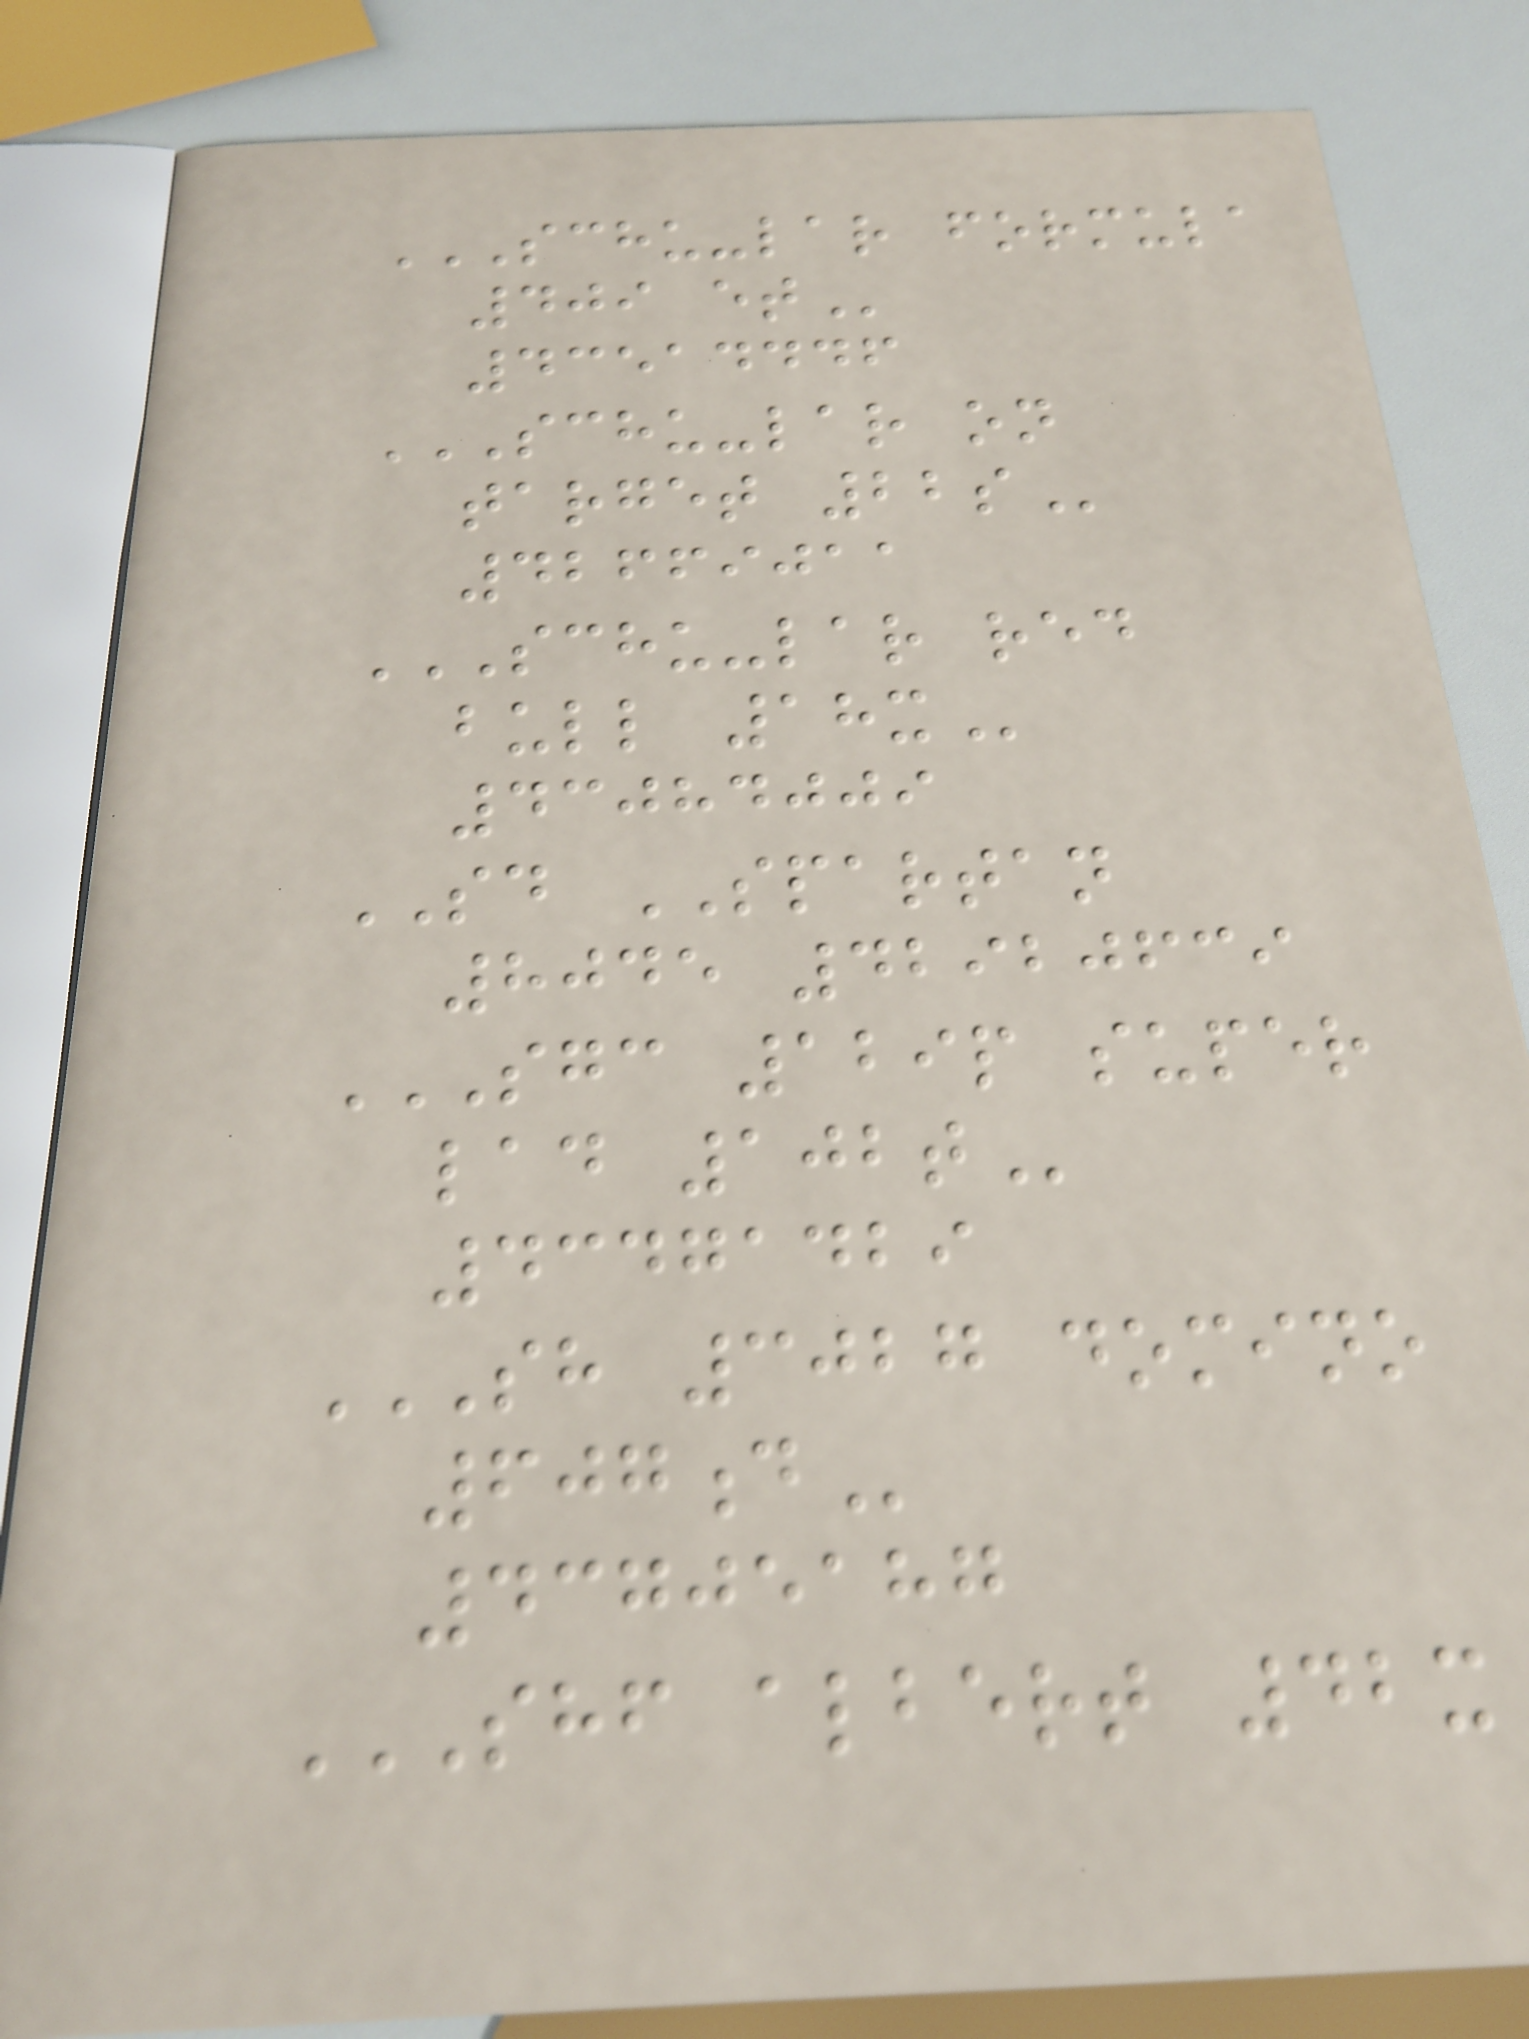SCHU-LAR FORMULA
409 ET
43514446
SCHU-LAR ON
TARGET 22S
42669011
SCHU-LAR RED
BULL 18X
43084009
SD SPARTAN
8045 42920639
SGC 129P SUPER
LAD 102T
43471429
SH 3027 DOMINO
607D
43705187
SHF ALBERT 42X
